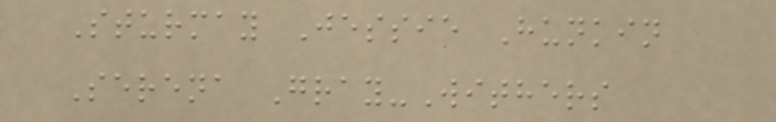Sturmay Jessie Hunkin
Serena Gray-Withers
